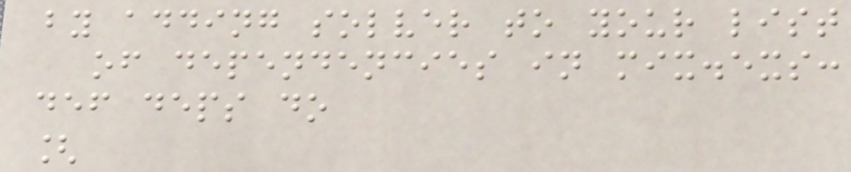by adding solver to your list
of dependencies in mix.exs:
def deps do
[
